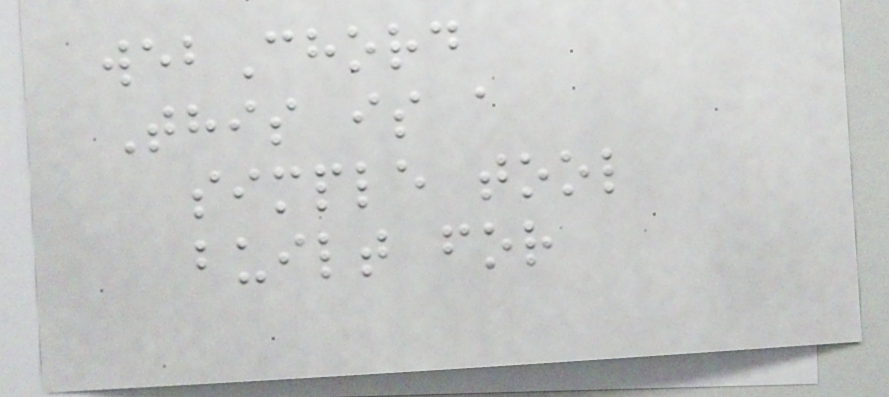webChord
This is a
simple tool
built for
